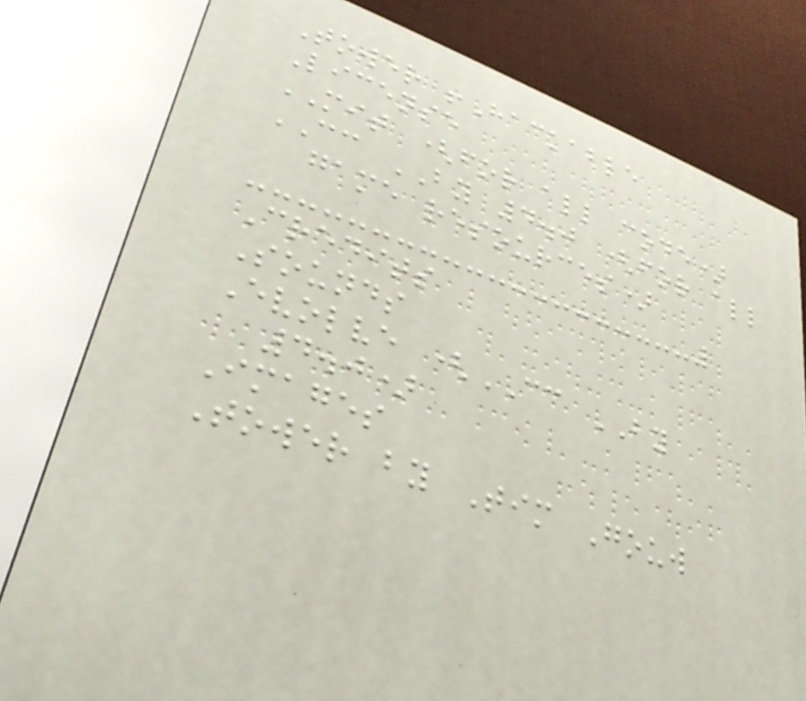Tower !Hackable
License
MIT (for all code)
CC BY 4.0 (for all
game resources)
Credits
Sounds
Evolve (CC BY
4.0)
Images
Tower by Tim Gouw
